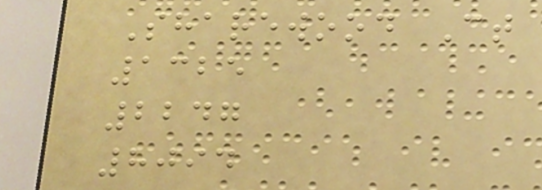Sharewood Ct
1325
2247
8094
